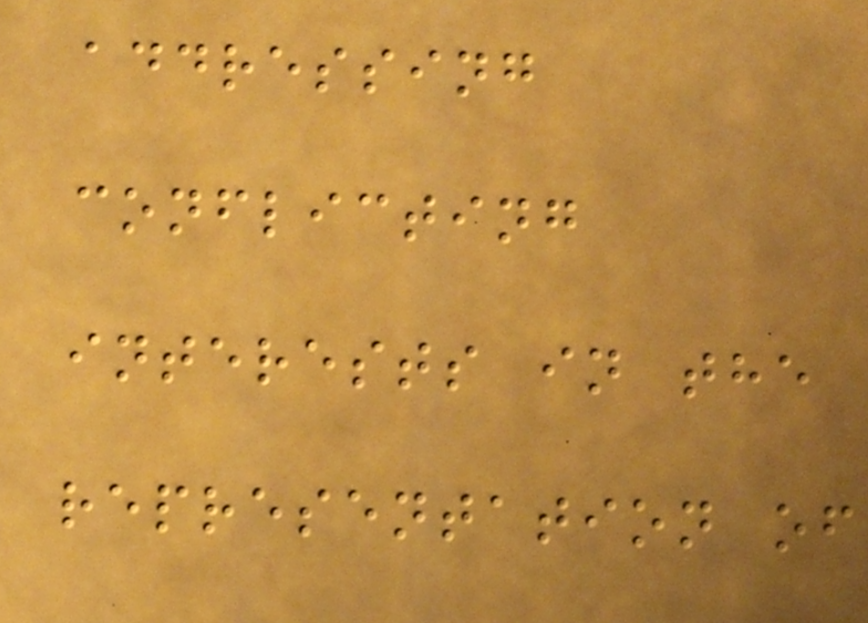addressing
conflicting
interests in the
representation of
